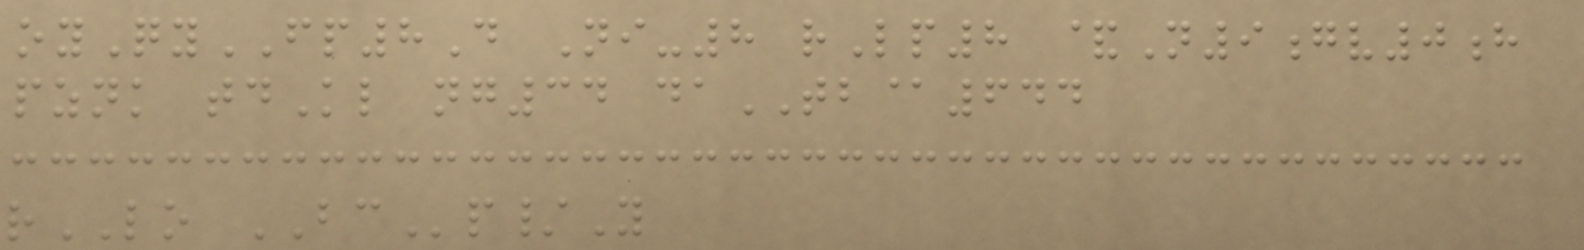oyQyFP8D Ni-8 rLp8 &N9gv0h
pznk tdKl ng34 daTB@644
rLO BCp/Y
